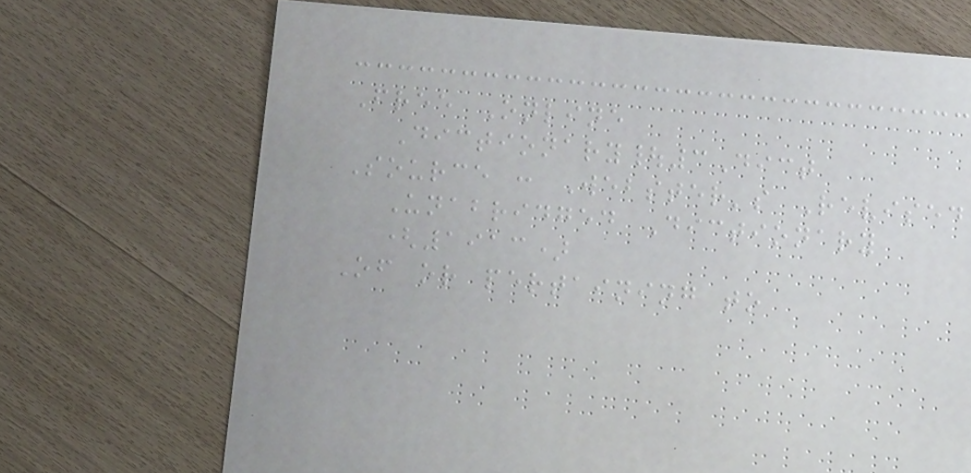Free Online
Dictionary|3Dict
Source : Webster's Revised
Unabridged Dictionary
(1913)
Of or pertaining to
